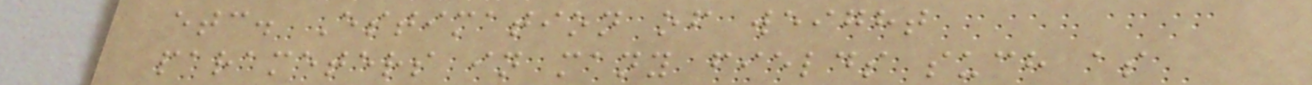etc. Estimation of weight
parameters in many fields such as
